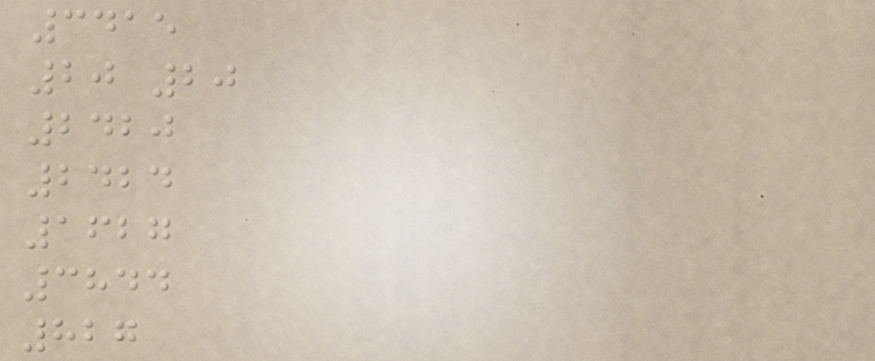3415
20 20
2420
2424
1627
3844
827
